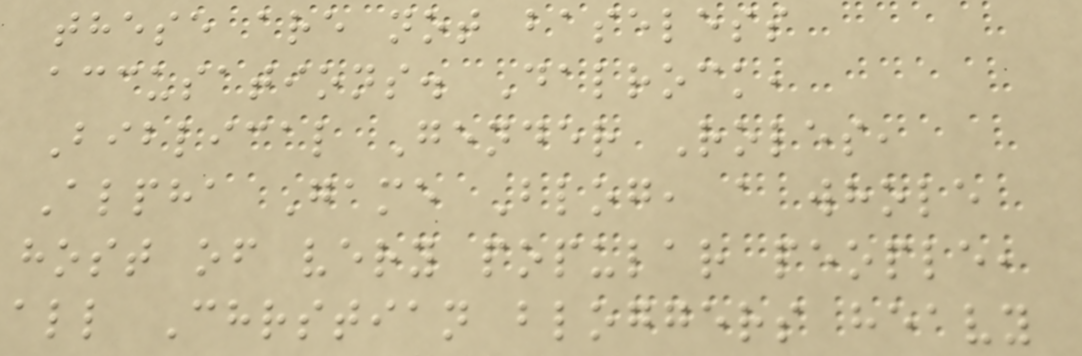these are not baseless
accusations. Dalrock,
Biblical Gender Roles,
Alpha Game Blog, a whole
host of very popular people,
all Chrstian bloggers heavy
